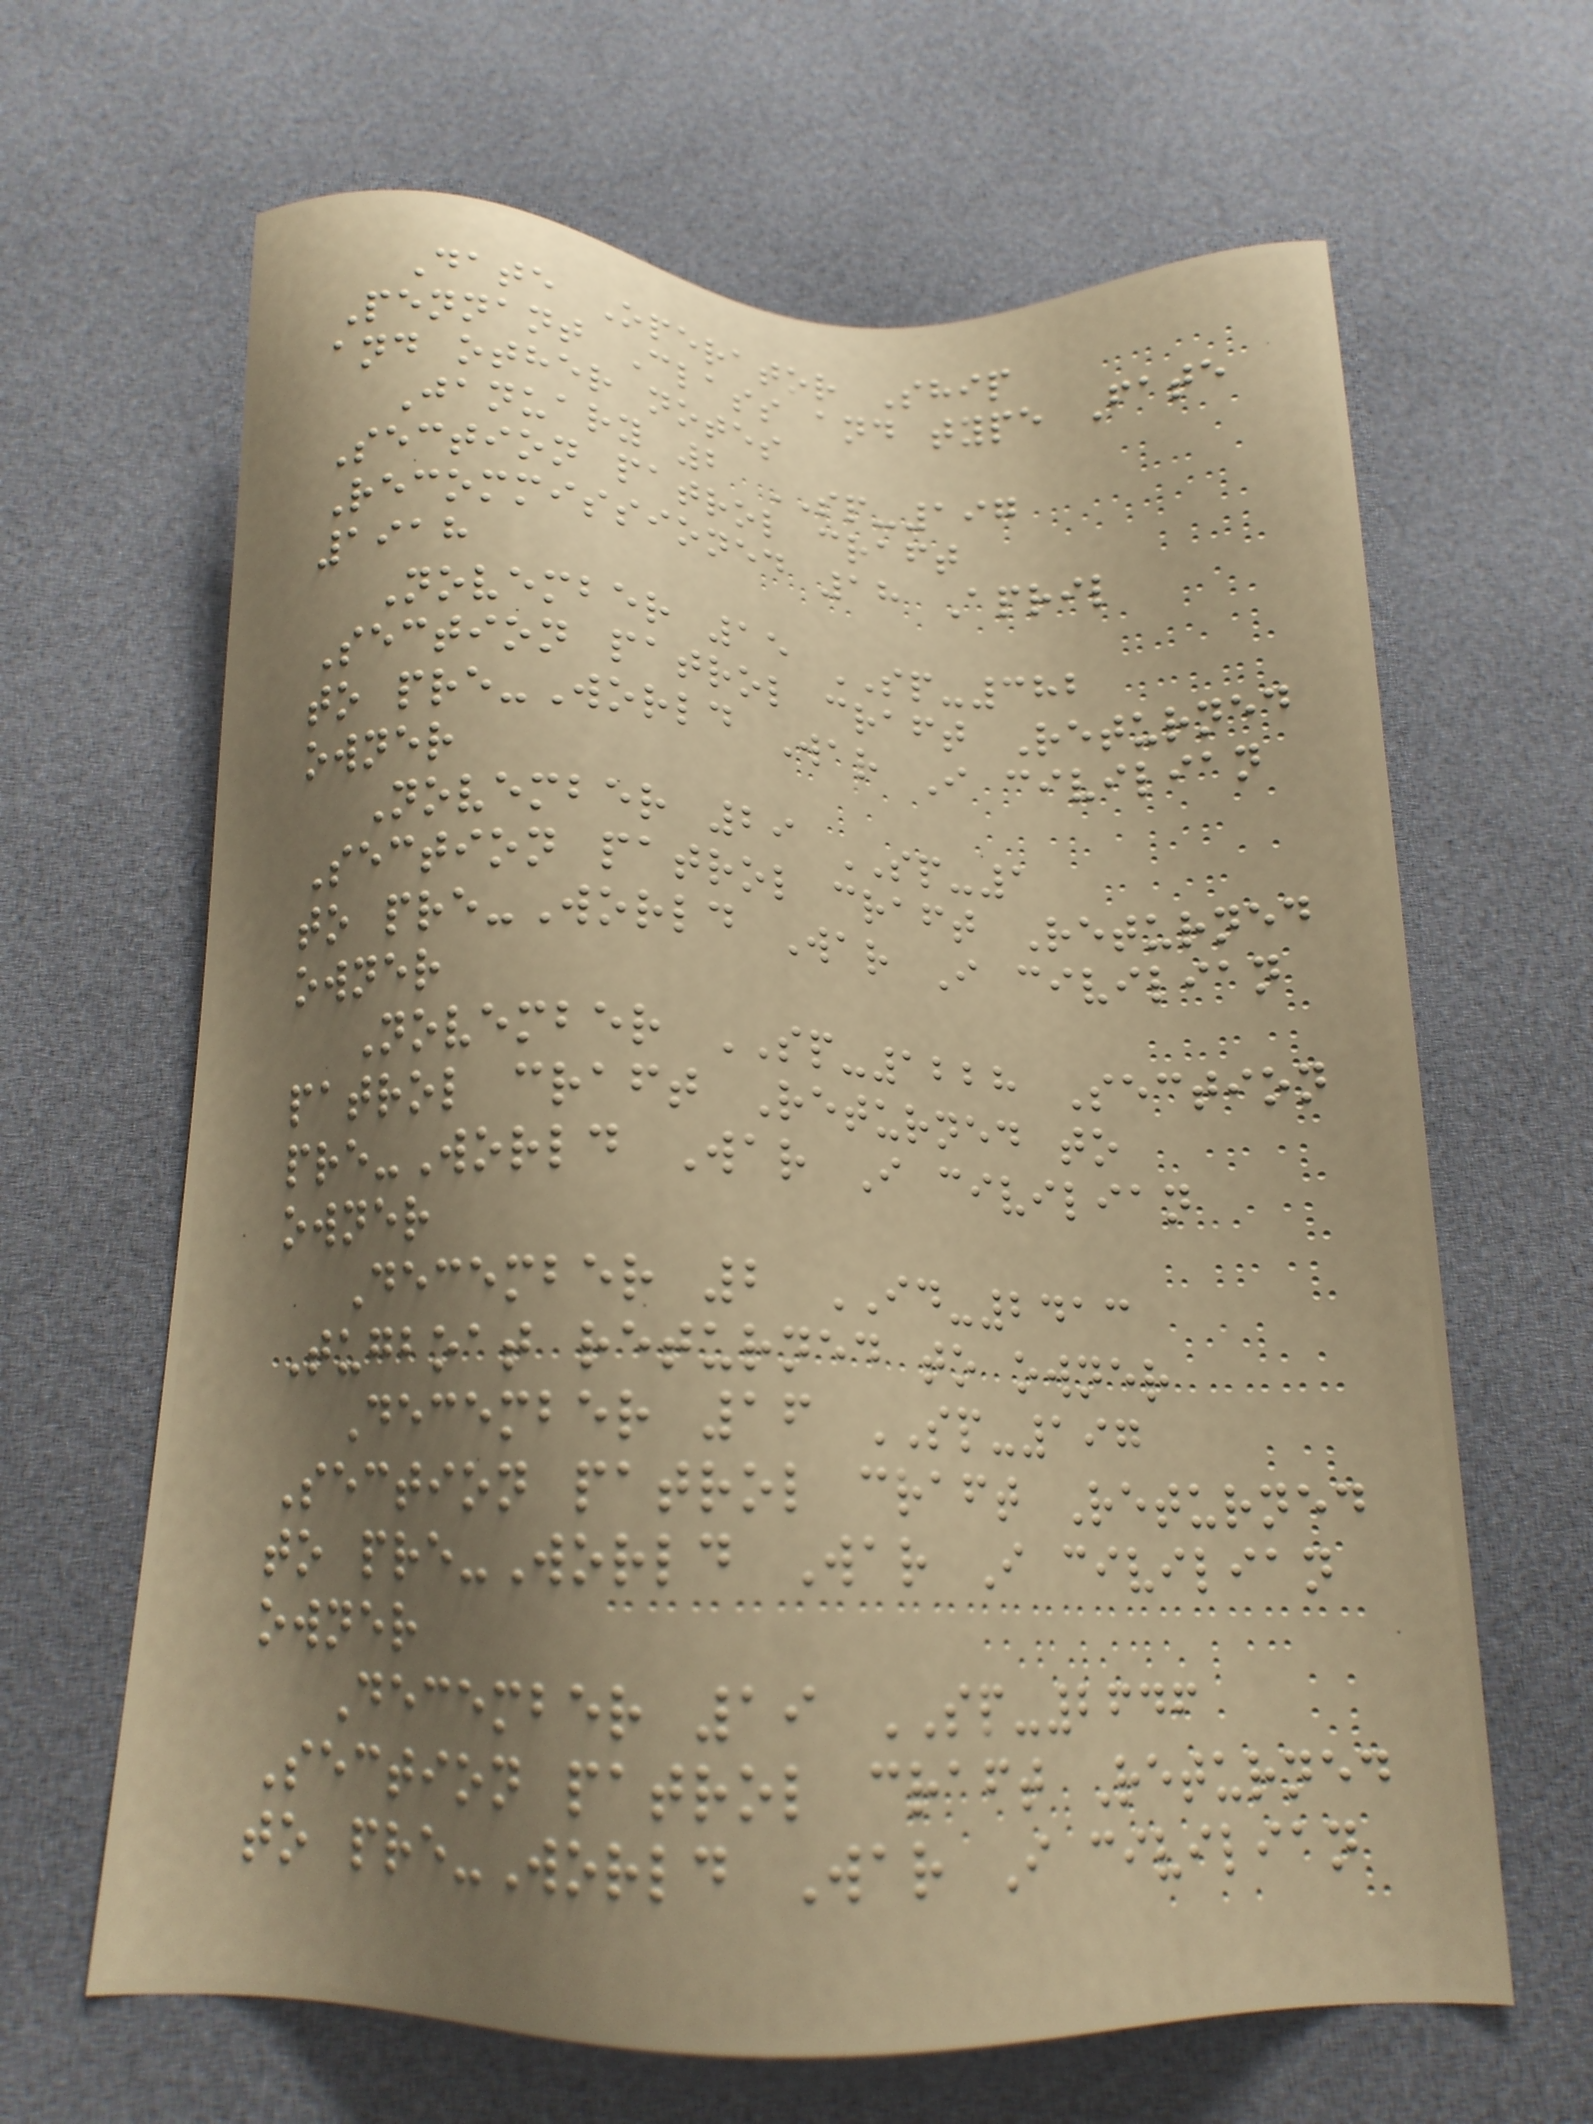Date Operator Ship
Pennant Class and type Fate
and other notes
January 2 SP-197
Section patrol craft
Recommissioned 18 April
1918
November 15 SP-382
Section patrol craft Returned
to pre-World War I civilian
owner
November 29 SP-1
Section patrol craft Returned
to pre-World War I civilian
owner
November SP-1228 Section
patrol craft Returned to
pre-World War I civilian
owner
December 2 ID-2413
Tugboat returned to owner
December 16 SP-197
Section patrol craft Returned
to pre-World War I civilian
owner
December 19 SP-2646
Section patrol craft Returned
to pre-World War I civilian
